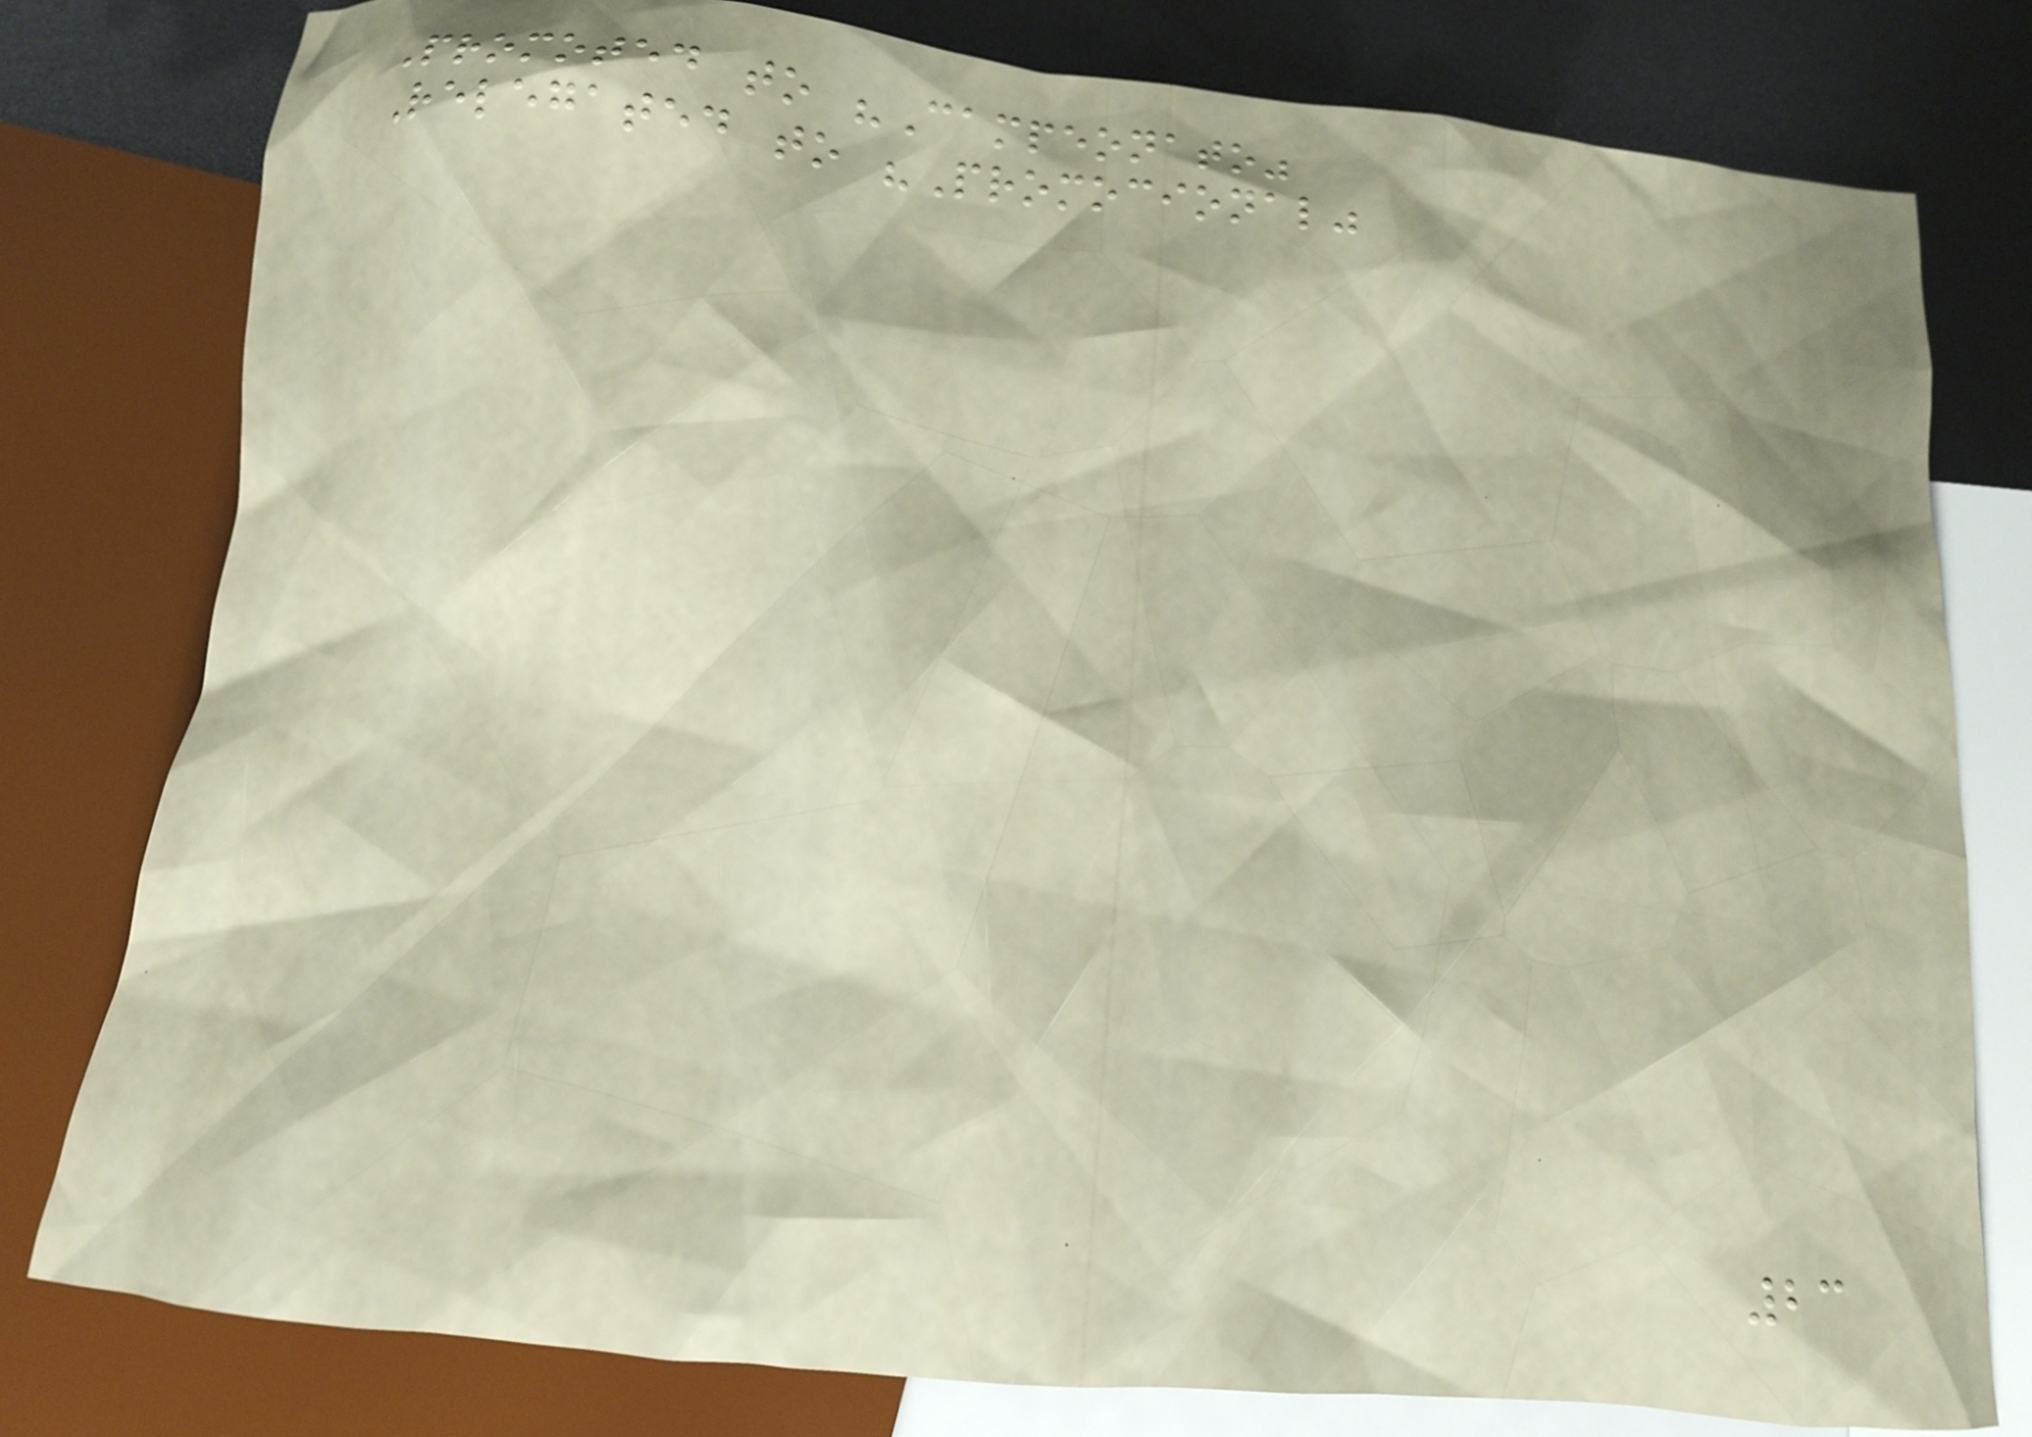Promoted to "Campeonato"
Relegated to "Promocional"
23
